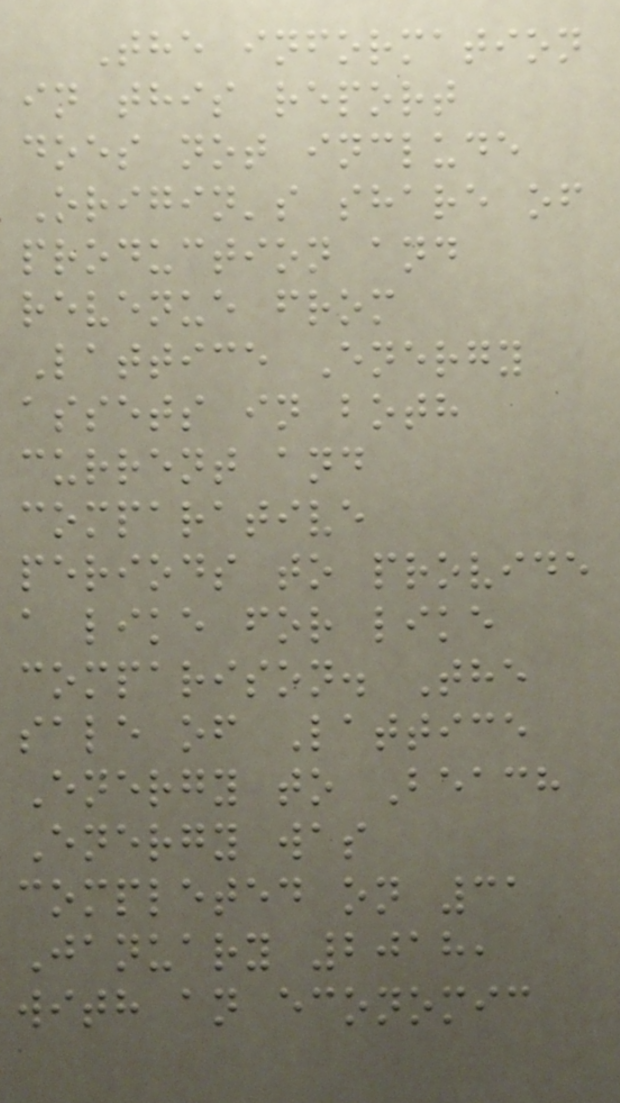The information
in this report
does not include
Origin's share of
production and
revenue from
Lattice Energy
assets in both
current and
comparative
periods to provide
a like for like
comparison. The
sale of Lattice
Energy to Beach
Energy was
completed on 31
January 2018,
with an economic
